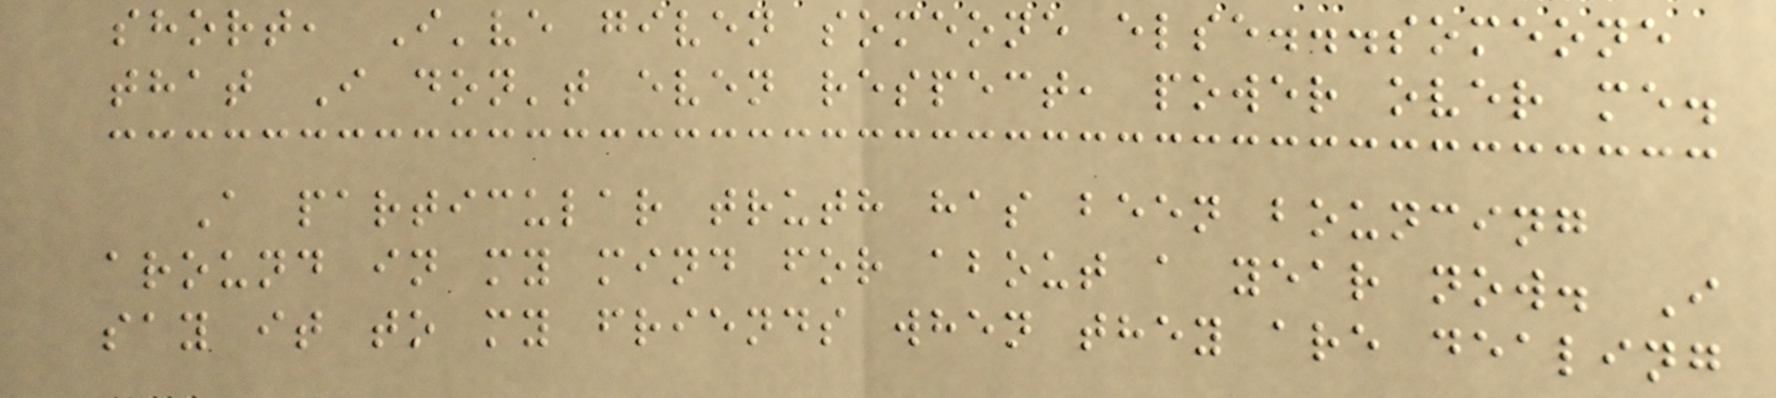short, I've given someone else...someone
that I don't even respect, power over me.
A particular truth has been bouncing
around in my mind for about a year now. I
say it to my friends when they are dealing
